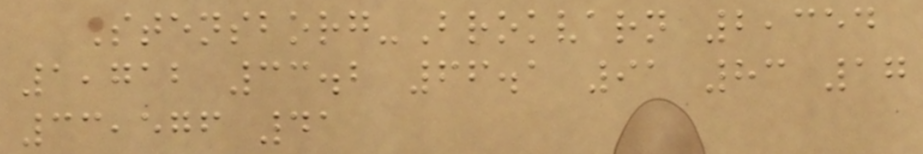Stensborg-Brokvarn 2,354
1,712 33.2 66.1 91 83 17
33,576 41
